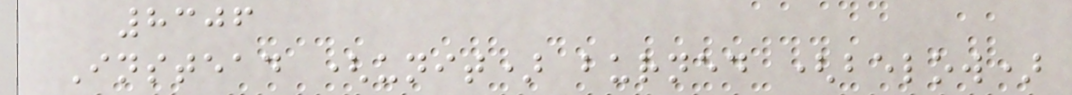8306
Instead (unit) burned (below)
